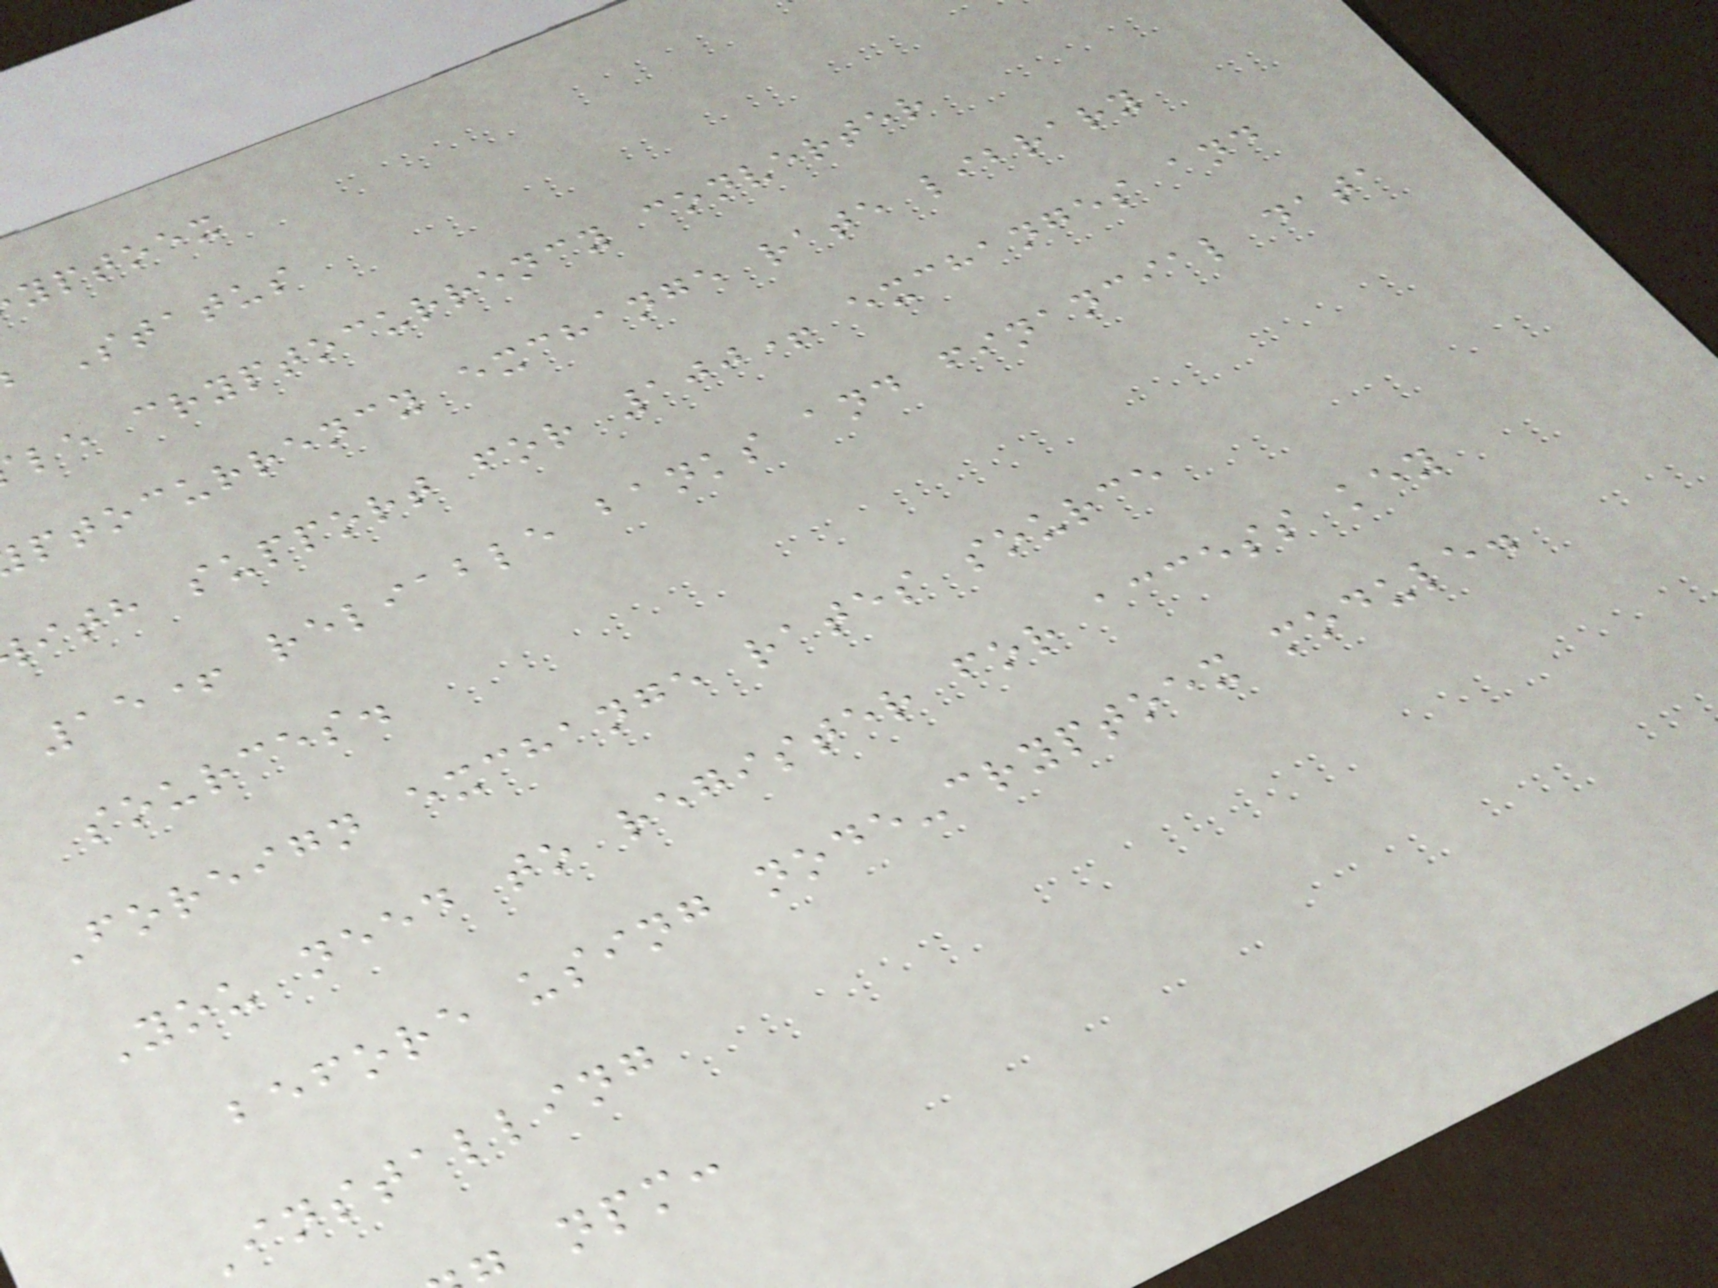yptoex
Status
le cryptocurrency converter
ptocurrency exchange rate library
ith support for 100+ exchanges and
15+ reliable banks and financial data
sources.
Foreign exchange rates source
You need to register for access key
before using node-cryptoex module.
Installing
npm:
